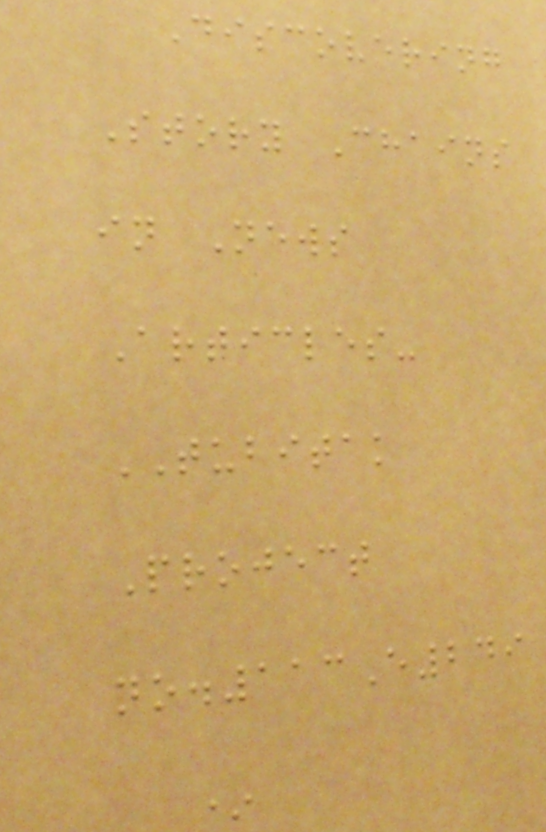Discovering
Story Chains
in News
Articles-
TUBITAK
Project
no.113E249
*
